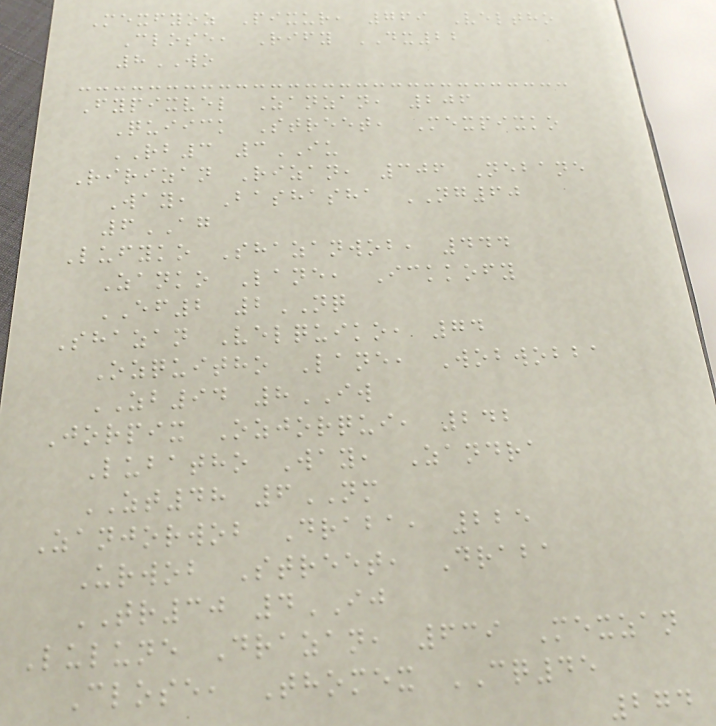Mexfyoz Pixur, 769 Veltho
Close, Rify DX22
8WO
Fypixvel Zanzan, 206
Quiick Street, Mexpixko
RB3 3IU
Ririzan Rizan, 306 Nebane
Way, Bashasha NG60
6AG
Lufyko Shazanwob, 444
Zanko Lane, Ickkofy
EF2 2NQ
Shazan Velquiko, 74
Ozquitho Lane, Wobwobba
ZB94 8IW
Jorpix Ozjorqui, 242
Lubatho Way, Zandra
ZT48 6NM
Zanjorwob Draba, 225
Urwob Street, Draba
TR30 4IJ
Lulune Drazan, 639 Mexzan
Close, Thomex CQ45
274
